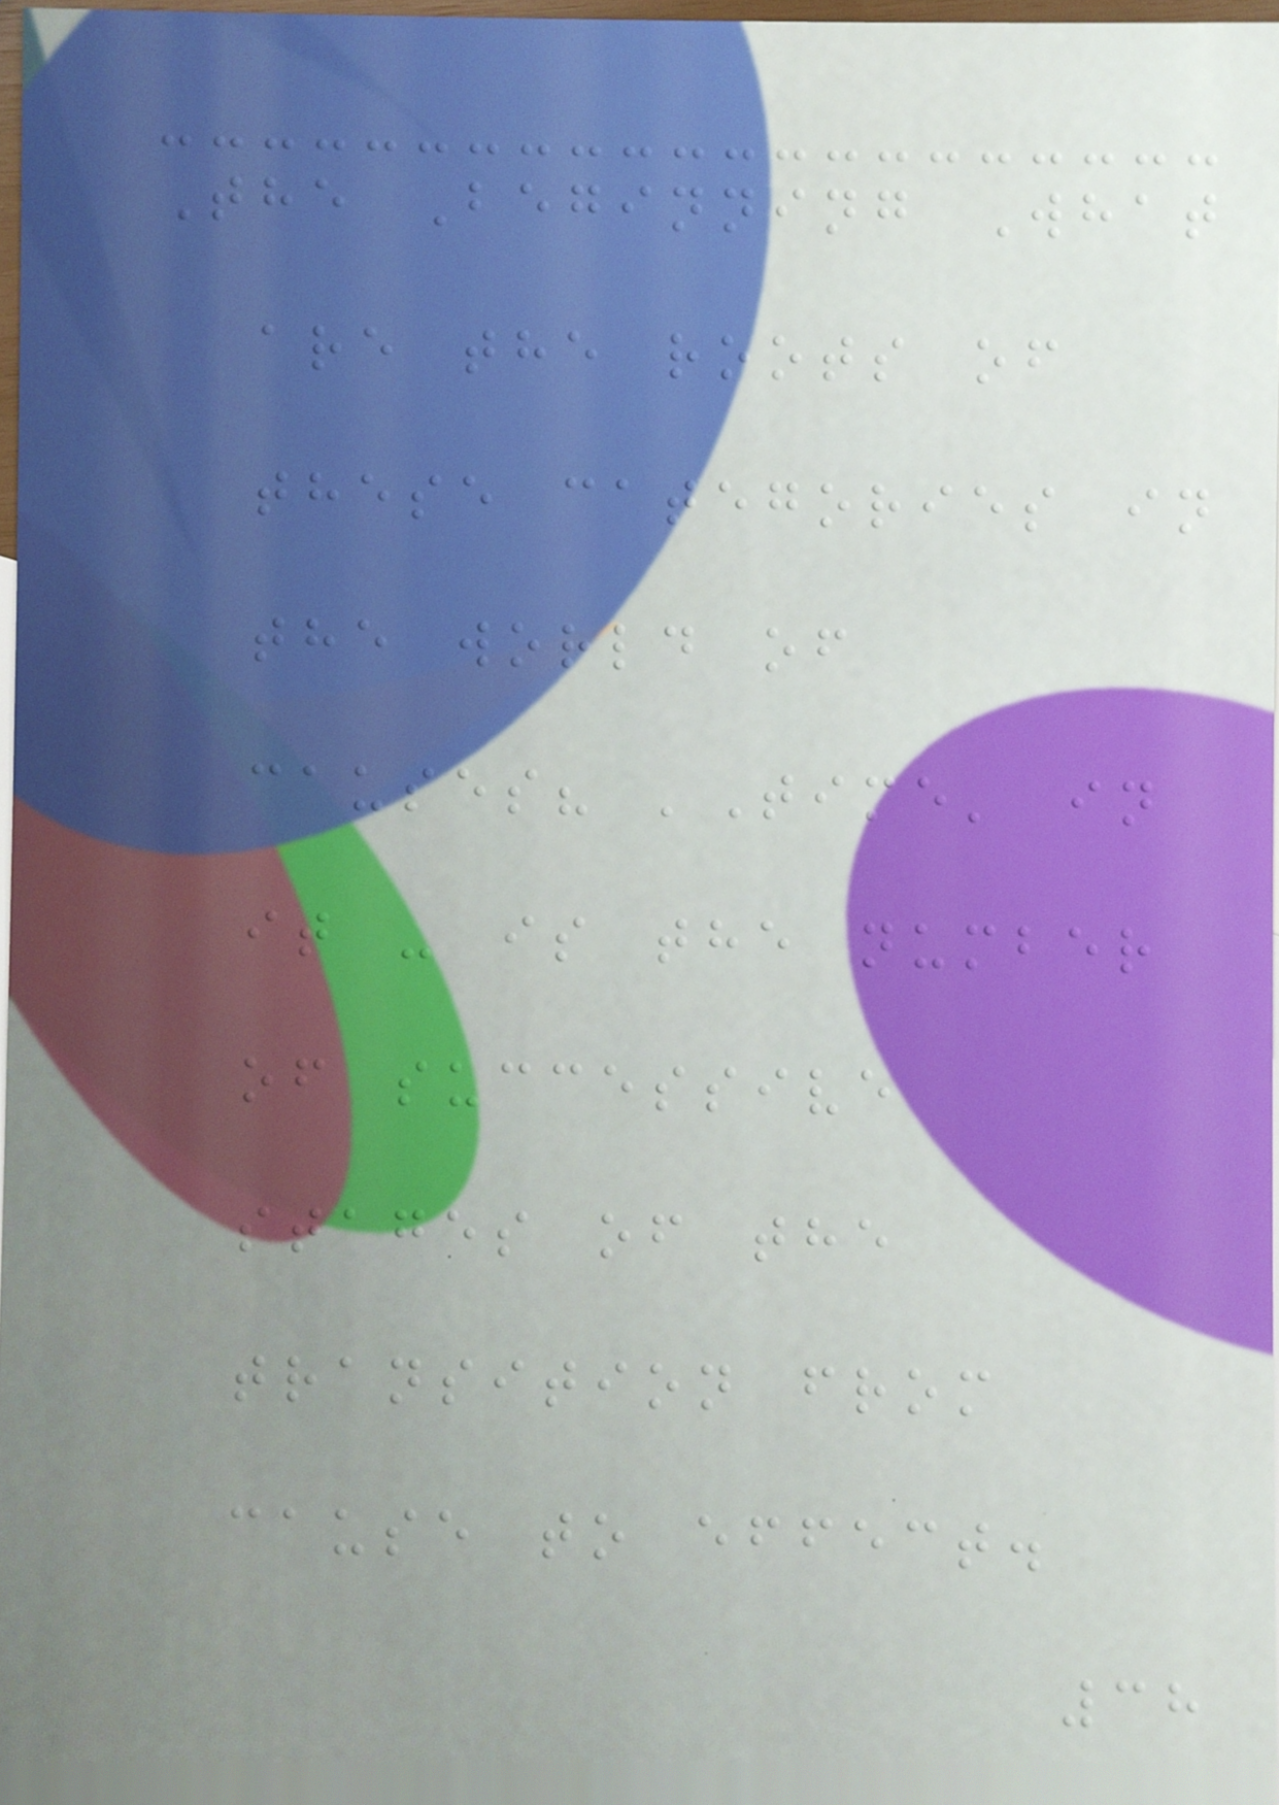The Beginning What
are the roots of
these categories in
the world of
causes? 'Time' in
it - is the number
of successive
stages of the
transition from
cause to effect.
38
